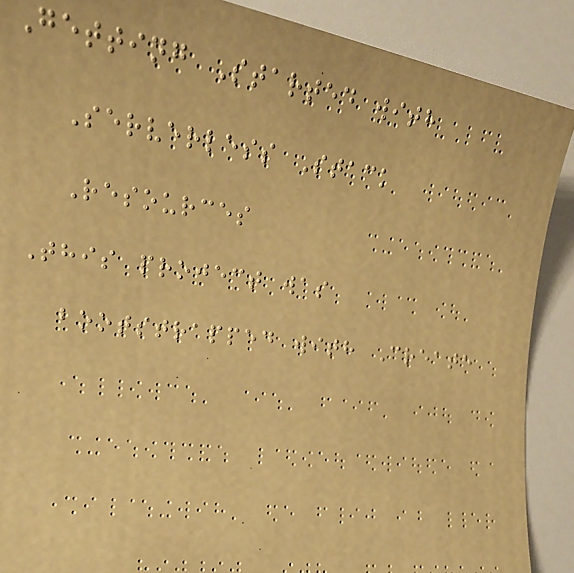Getting Started with
Serverless Stack
Resources
This project was
bootstrapped with Create
